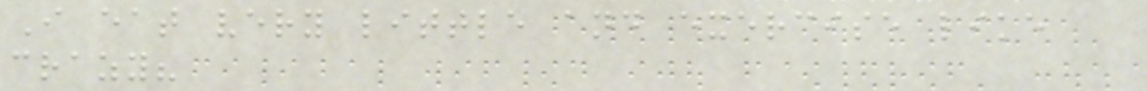I eat very little and exercise like
crazy?
